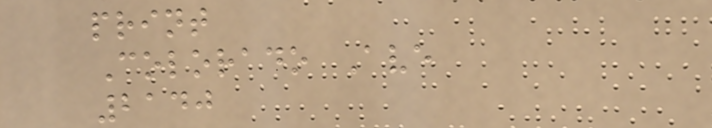print
Colorado Ave
2140
